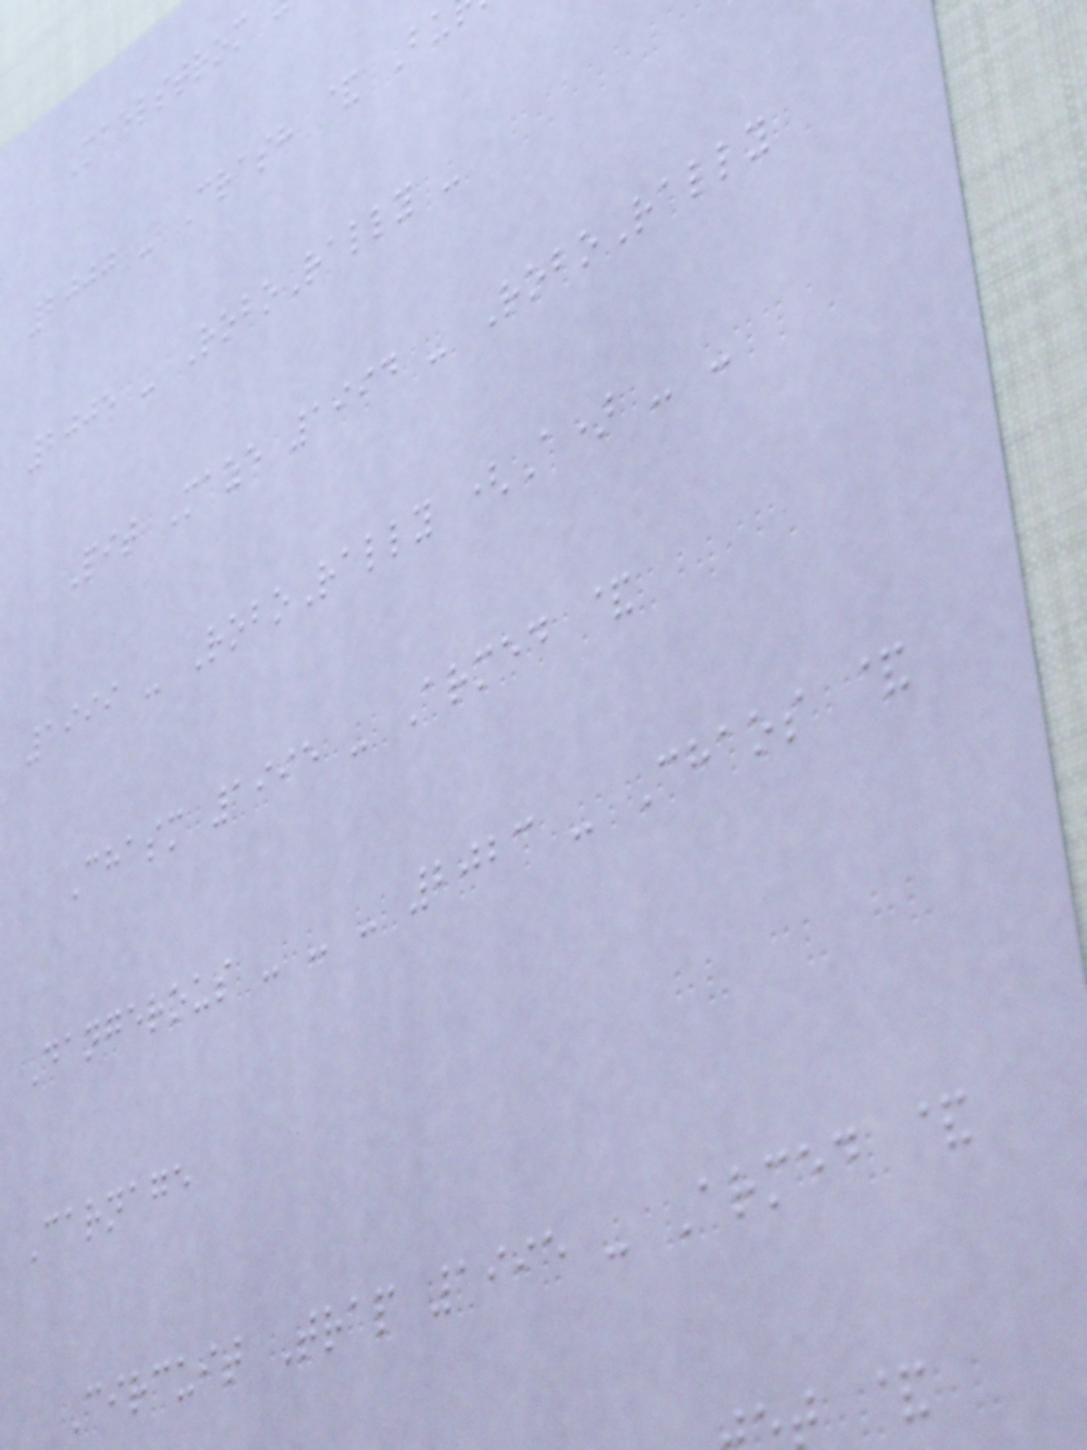Maelstrom
2000 - Crash & Bu
2005 - RoboRally -
Pit Maze 1994 - RoboRally
1999 - RoboRally (A) - -
Chasm 1995 - Armed &
Dangerous - - - 2023 - Chaos &
Carnage
Circuit Trap 1995 - Armed &
